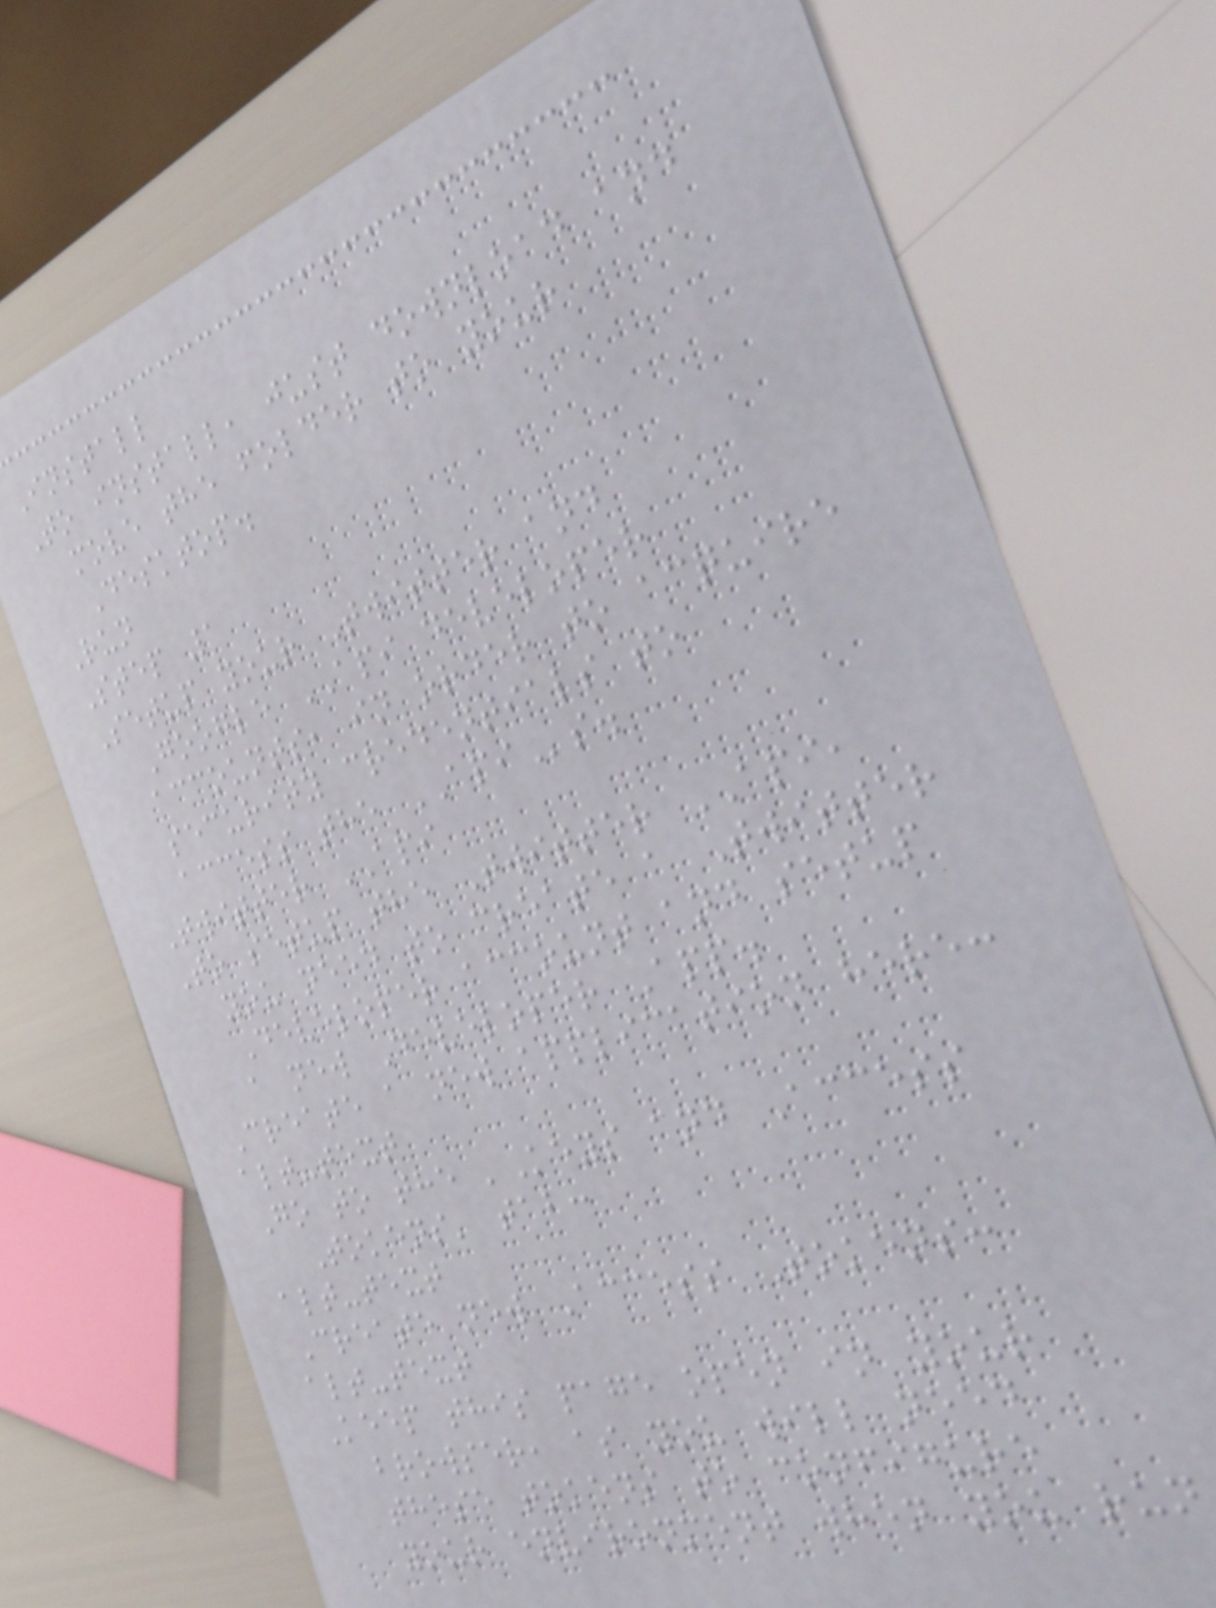Install
To install, just download and
move the folder to your
Desktop.
Run
Step 1
Setup your Twitter and
Google API developer
accounts, in order to acquire
security credentials to
access the APIs.
Twitter API
To setup the Twitter API,
you need to create a Twitter
Developer account and setup
a new Developer App.
Create a new application here:
alt-text
Go to the 'Keys and Access
Tokens' tab:
alt-text
Create new Access Tokens:
alt-text
Keep this page open in your
browser, as you will need
these tokens to configure
your environment when you run
